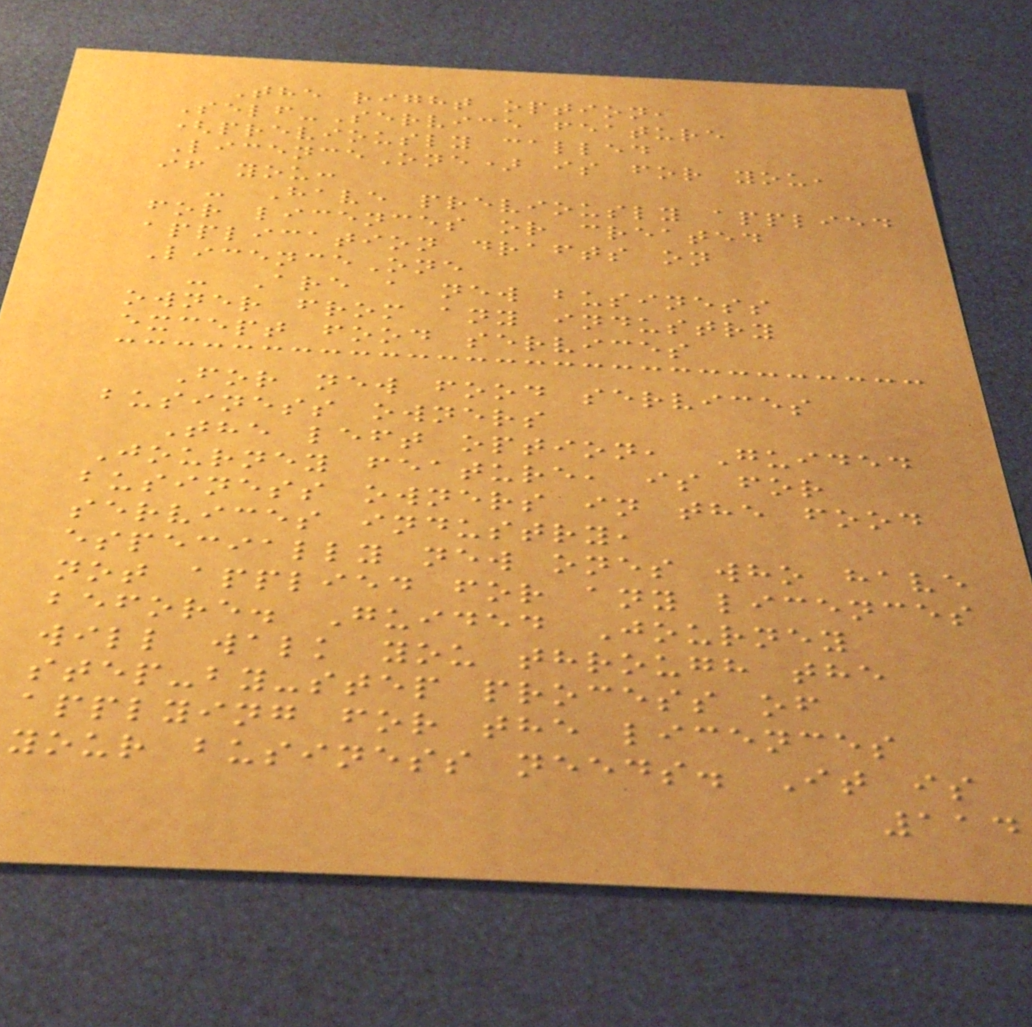The right option,
Self-Service feature
(previously called
LicenceOne) is for you,
if you:
- Have previously applied
for licences or created
application drafts on
LicenceOne
- Are a new business
owner from any industry
except food services
For new food services
business owners
The left option, Guided
Journey feature, is for
business owners in the food
services industry,
especially new ones who have
not applied for any licences
before. Guided Journey
will walk you through the
step-by-step process of
applying for the licences
your business needs. It is
114
